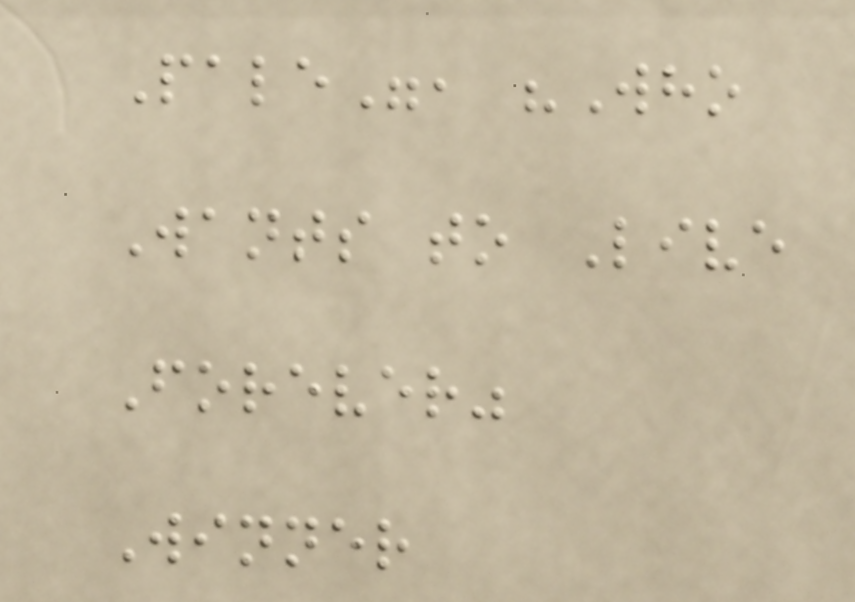Pale", "Who
Wants to Live
Forever"
Winner
